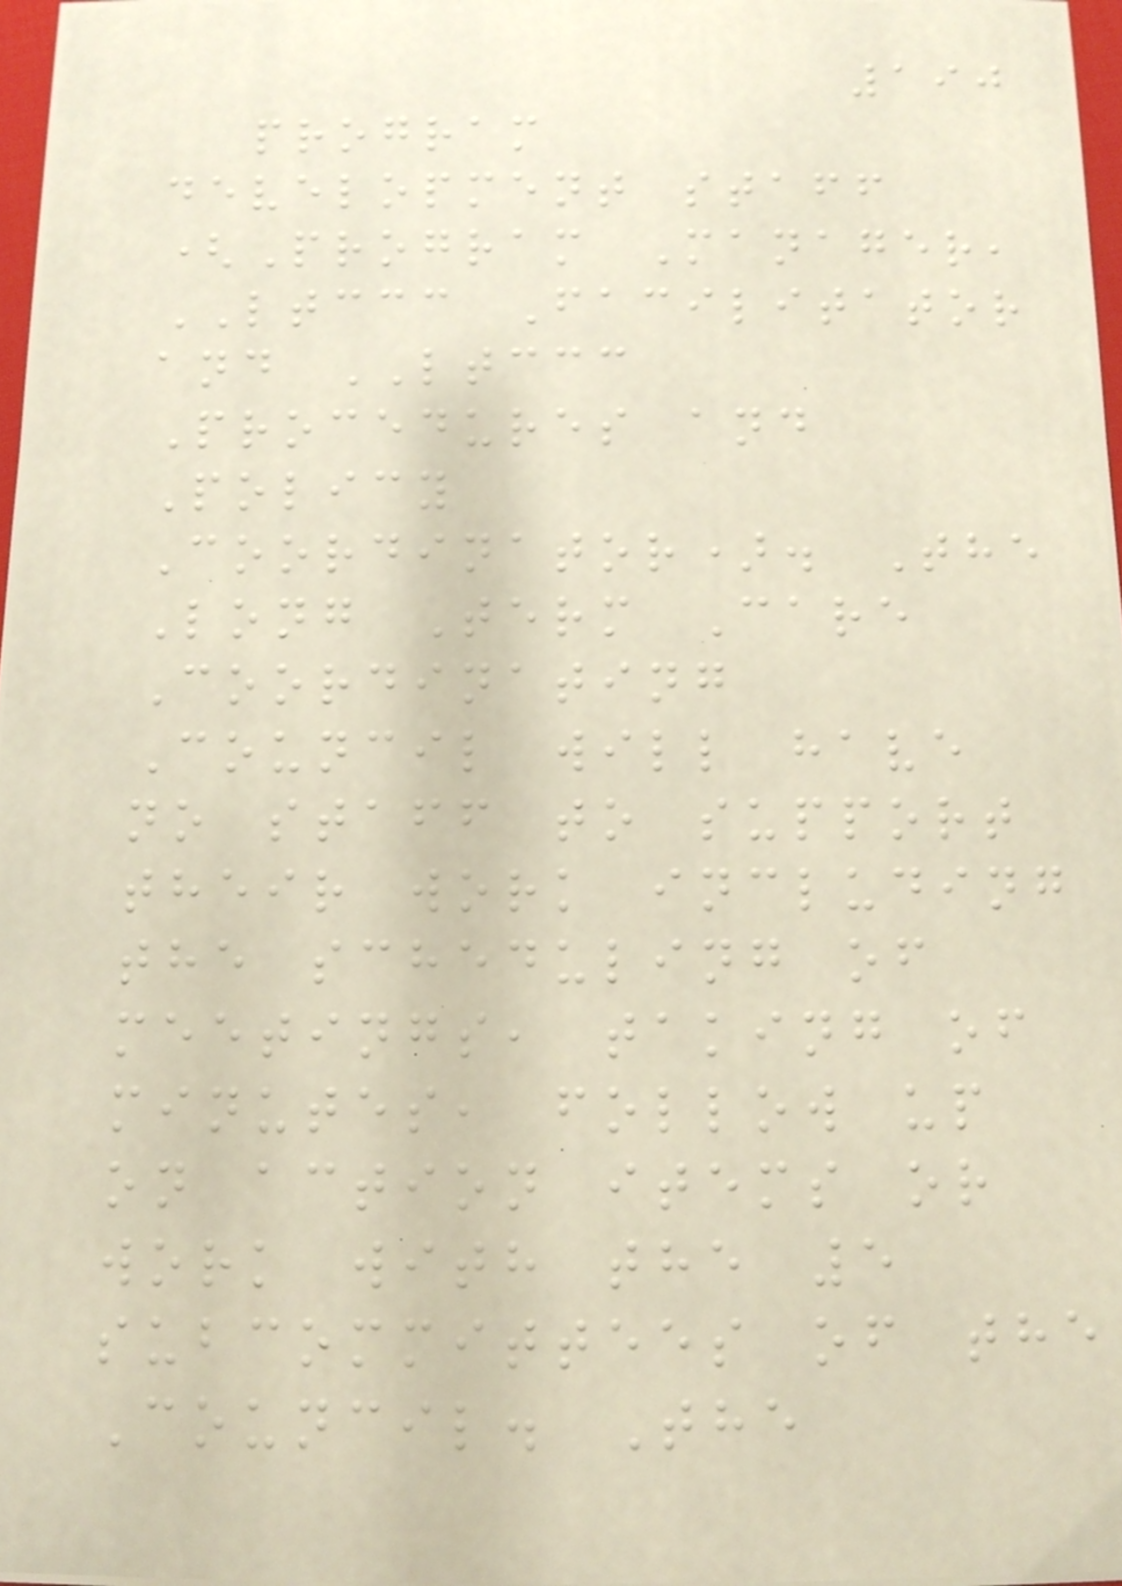190
program
development staff
(Program Manager,
LTCCC Facilitator
and LTCCC
Procedures and
Policy
Coordinator). The
Long Term Care
Coordinating
Council will have
no staff to support
their work including
the scheduling of
meetings, taking of
minutes, follow up
on action items or
work with the 5
subcommittees of the
Council. The
